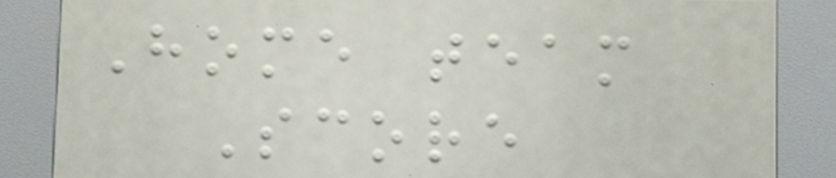Home team
Score
